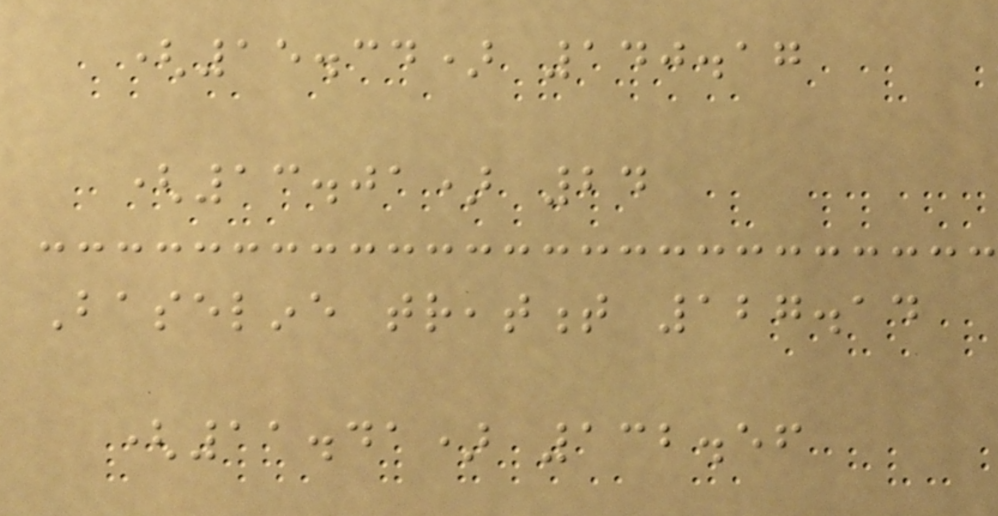(15.34) 140.17
(13.01) 24
Baseline treatment 127.14
(11.41) 132.56
